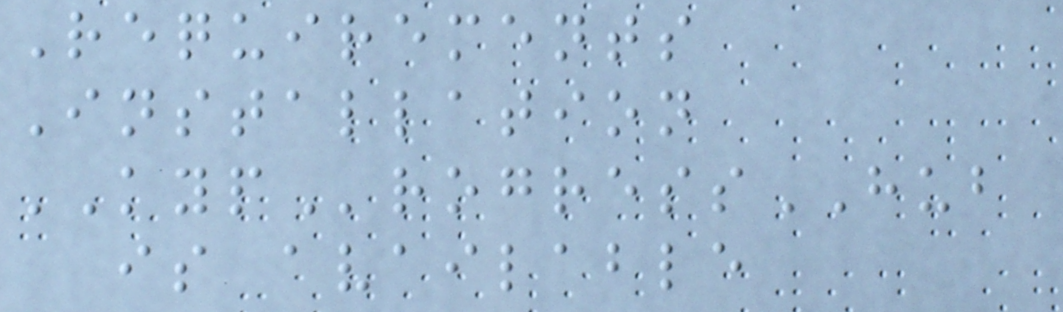Requirements
Installation
KYProgressHUB
is available
